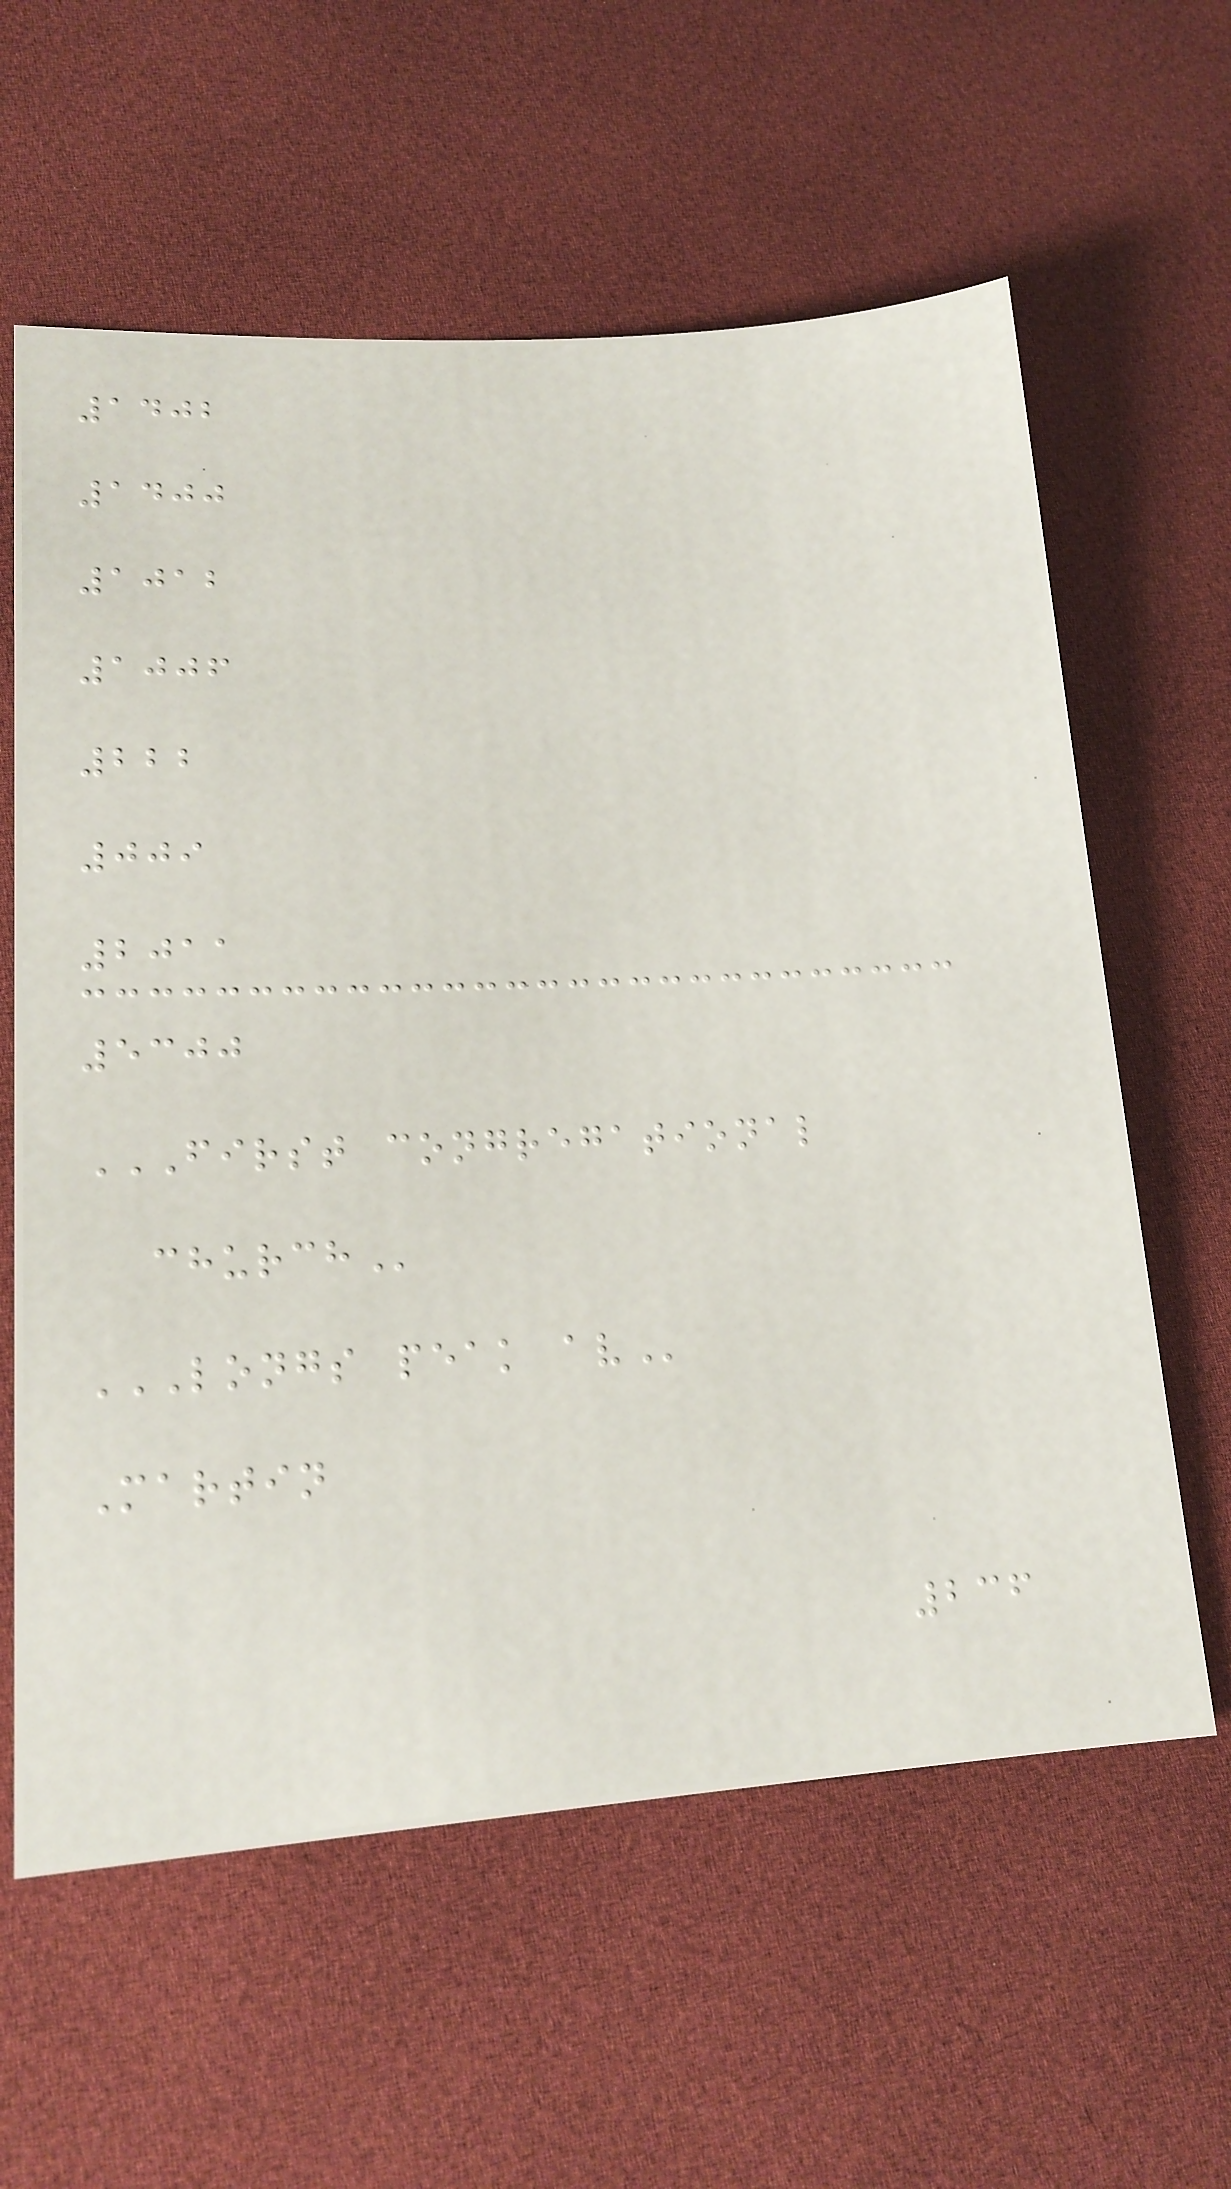1402
1400
1012
1006
222
009
2011
5300
FIRST CONGREGATIONAL
CHURCH
LONGS PEAK AV
Martin
236
